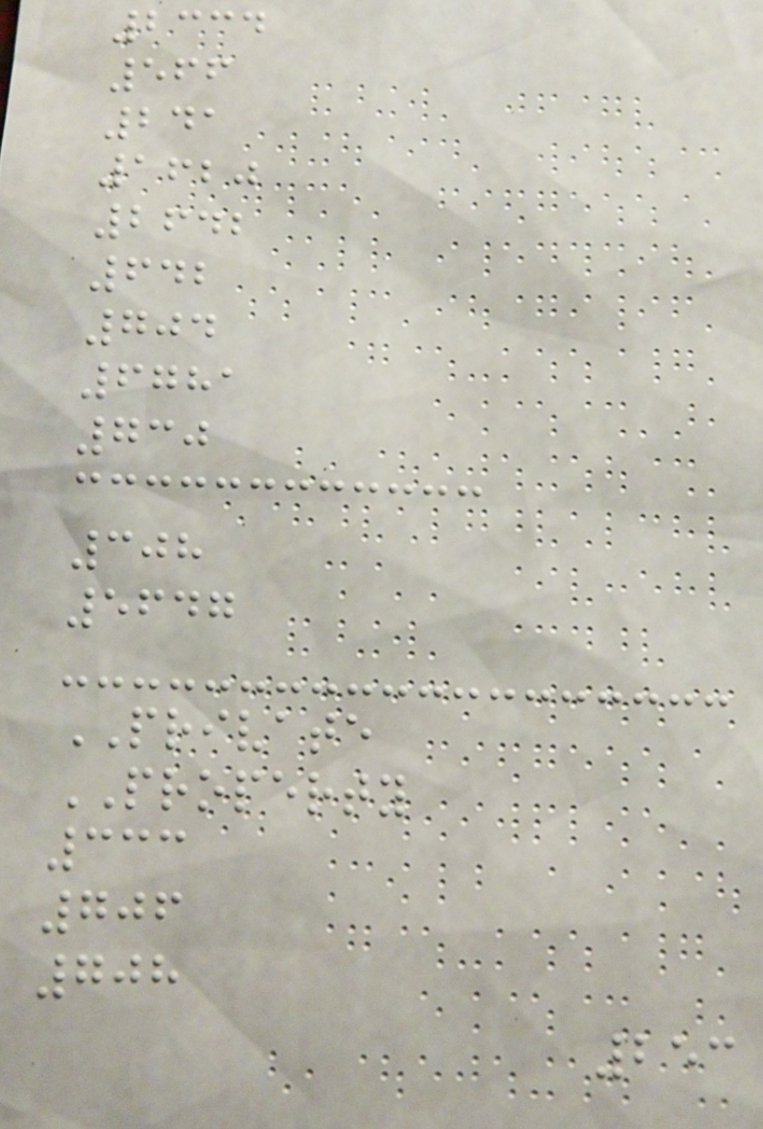2334
566
241
1620
2642
642
704
6781
730
308
5647
PRIVATE
PROPERTY
333
706
708
253
